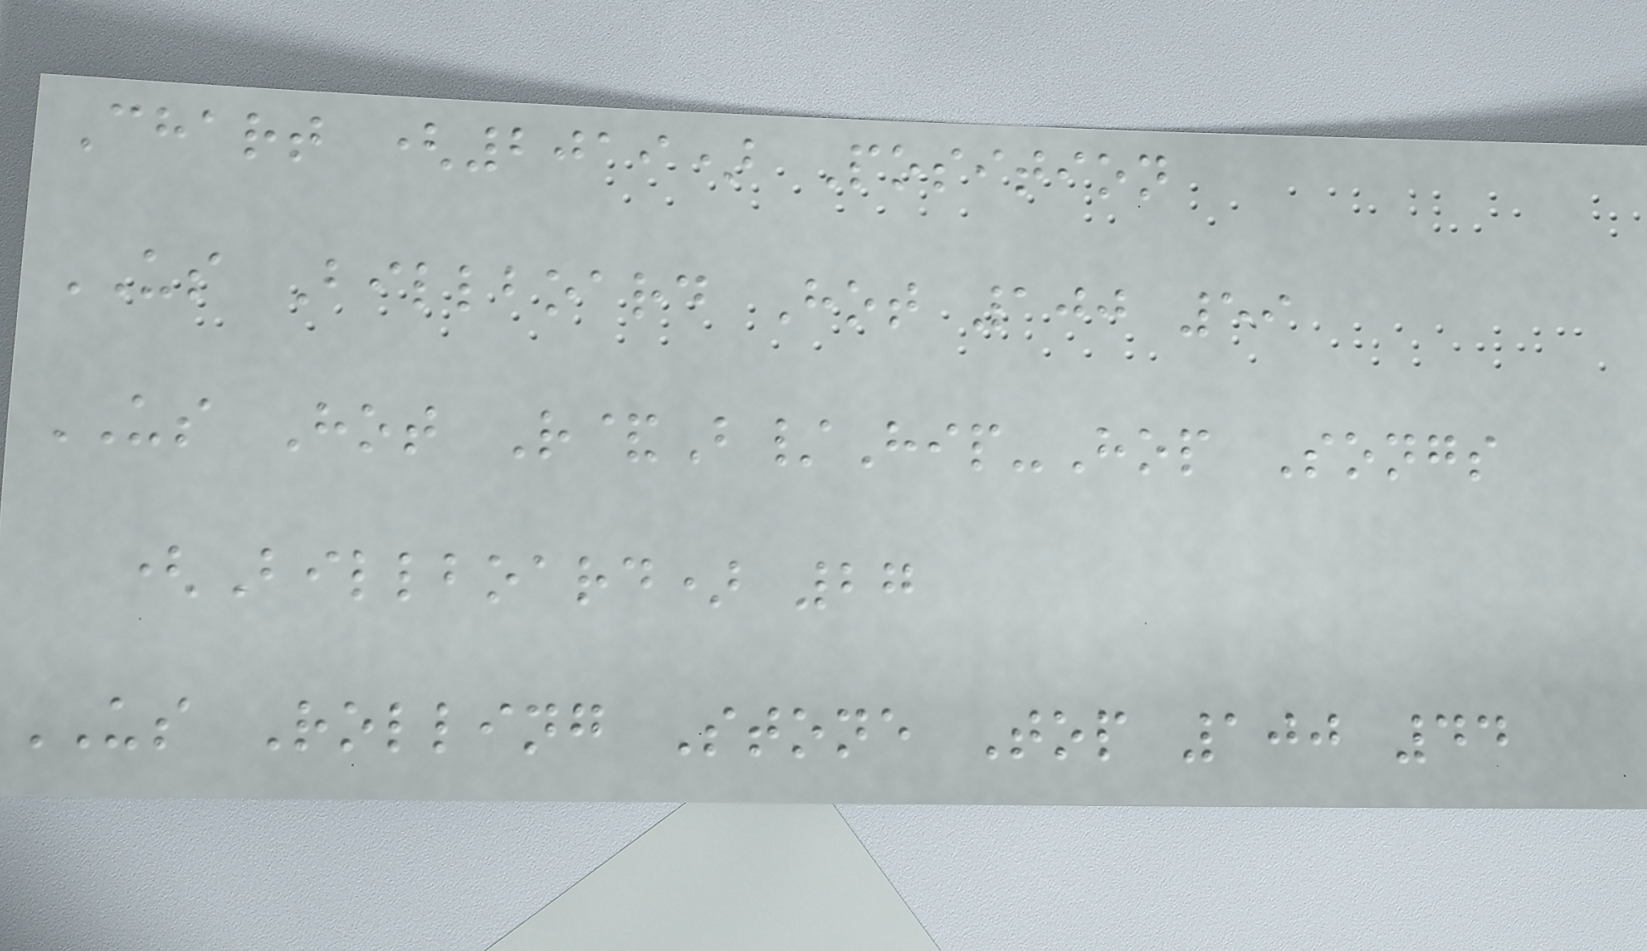Chart (2019) Position
US Billboard Hot 100 59
US Hot R&B/Hip-Hop Songs
(Billboard) 27
US Rolling Stone Top 100 44
